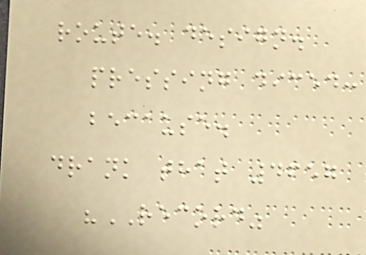route. design.
pressing diced:
because.
drank that 4657
"RECORD"
